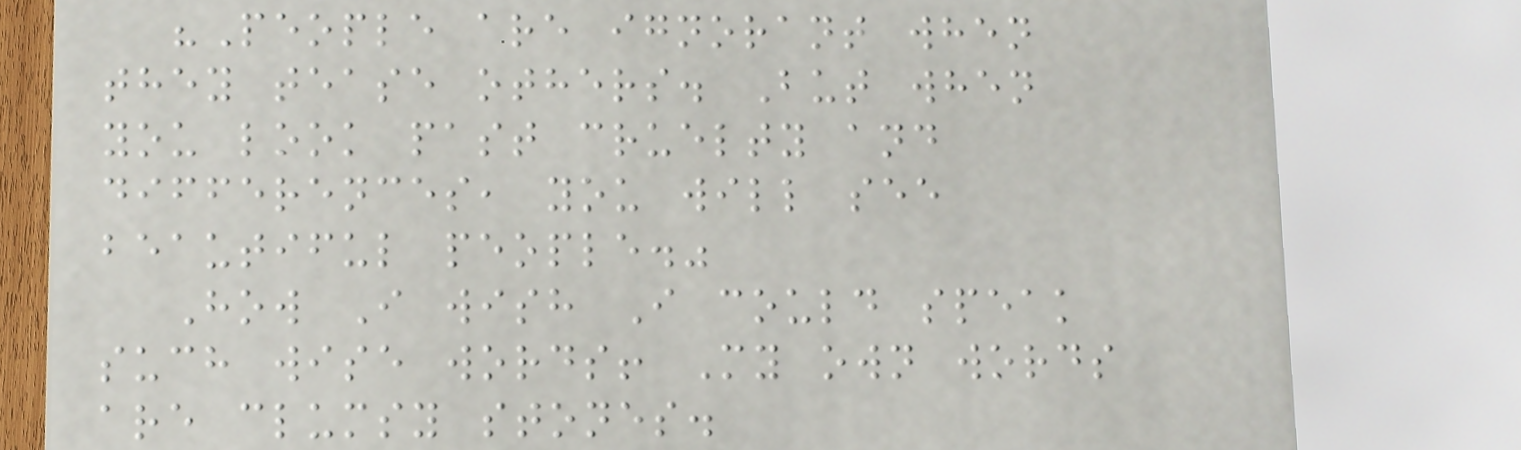"People are ignorant when
they tease others. But when
you look past cruelty and
differences, you will see
beautiful people."
How I wish I could speak
such wise words! My own words
are clumsy stones.
